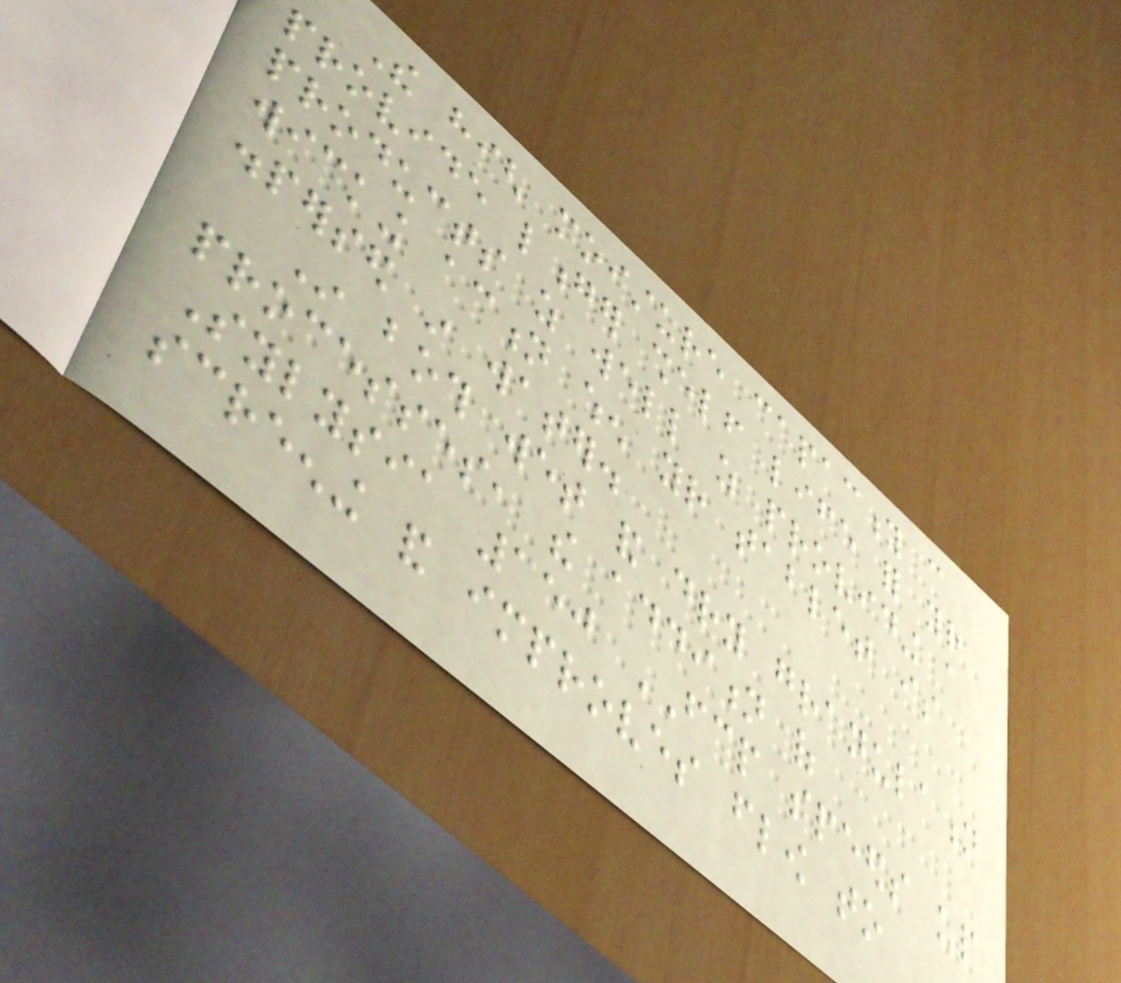The high moisture capacity can
provide longer shelf life for your
products as well as providing a
wicking action when your tablet is
dispersed in water.
In both wet and dry granulation
processes, the addition of
Sylysia 350 FCP speeds up
screening and improves flow to
